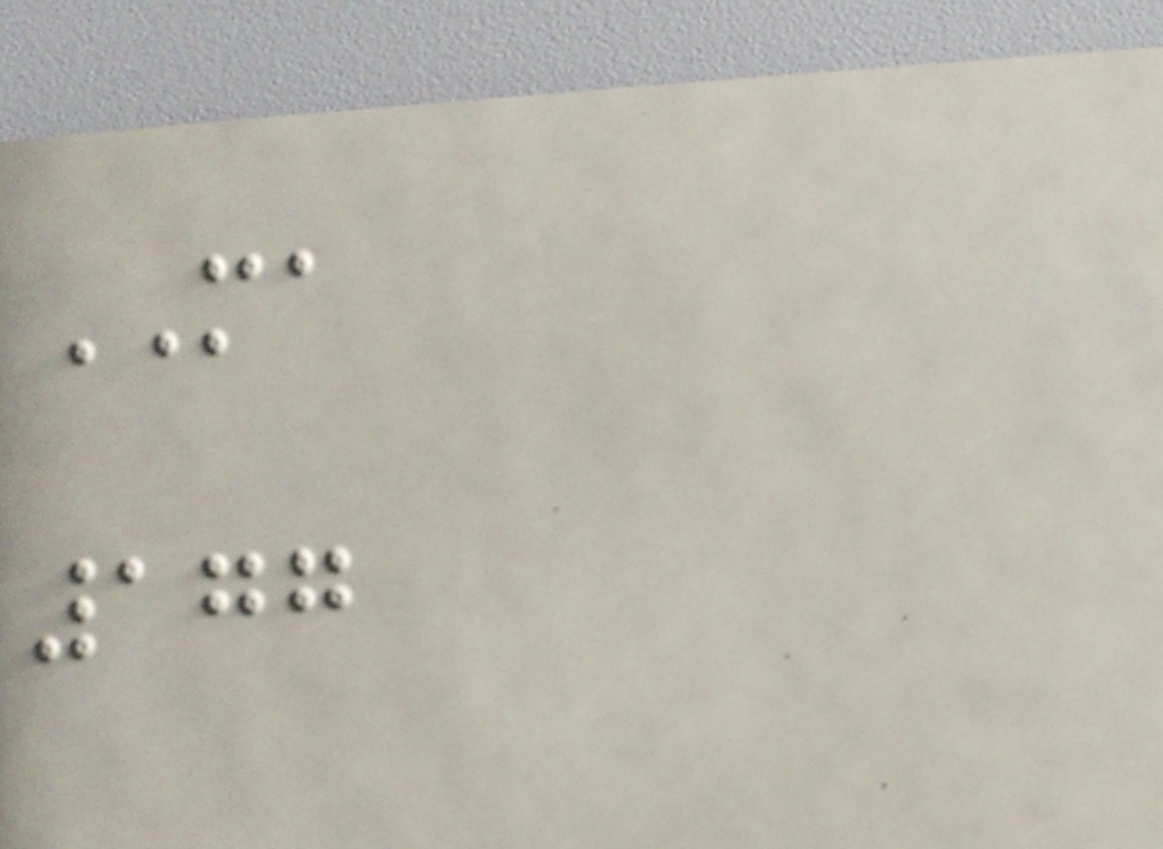MA
177
